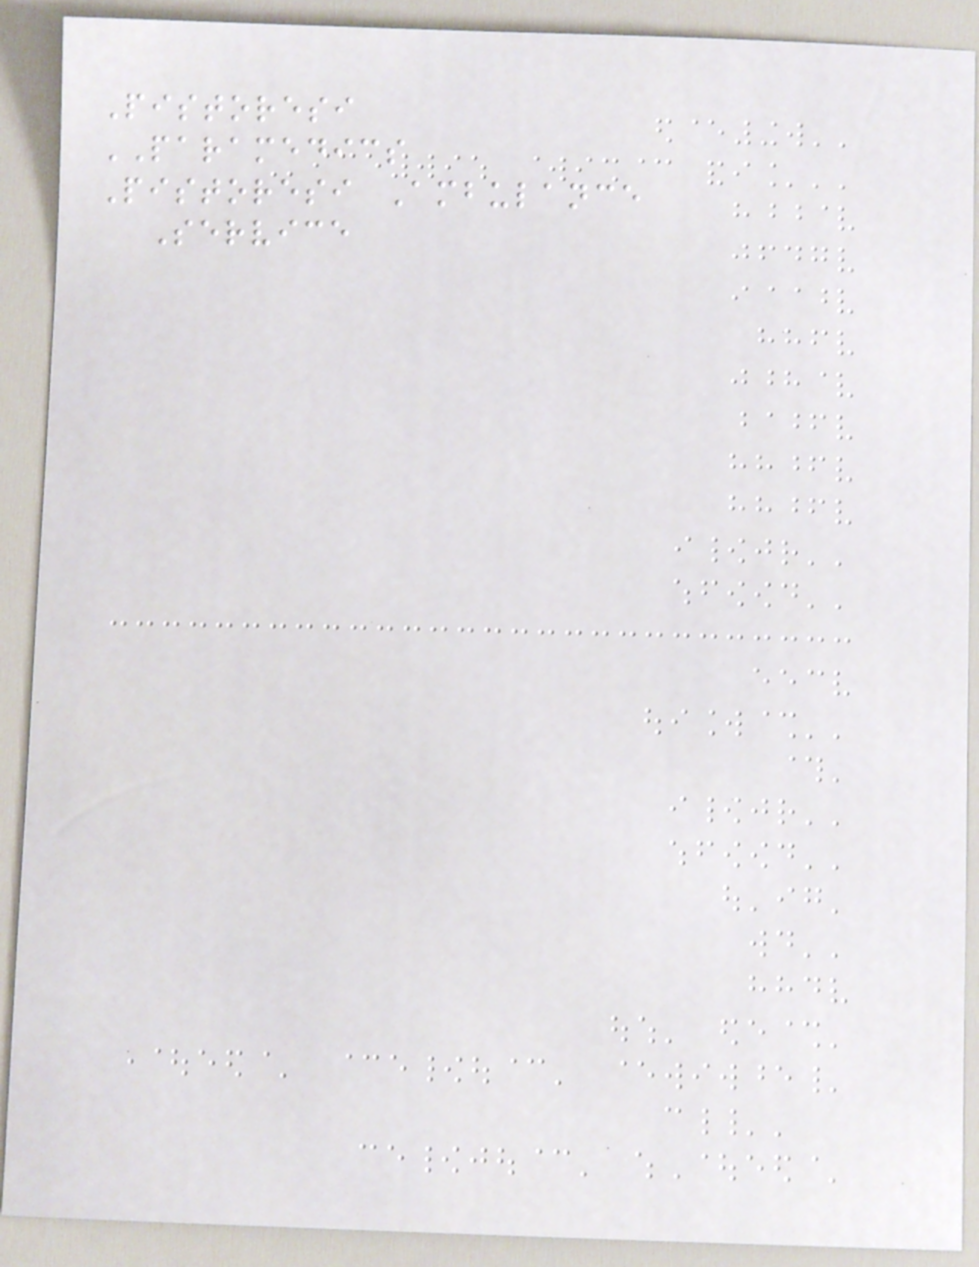Pistoresi
PARAMEDICS
Pistoresi Ambulance
Service
